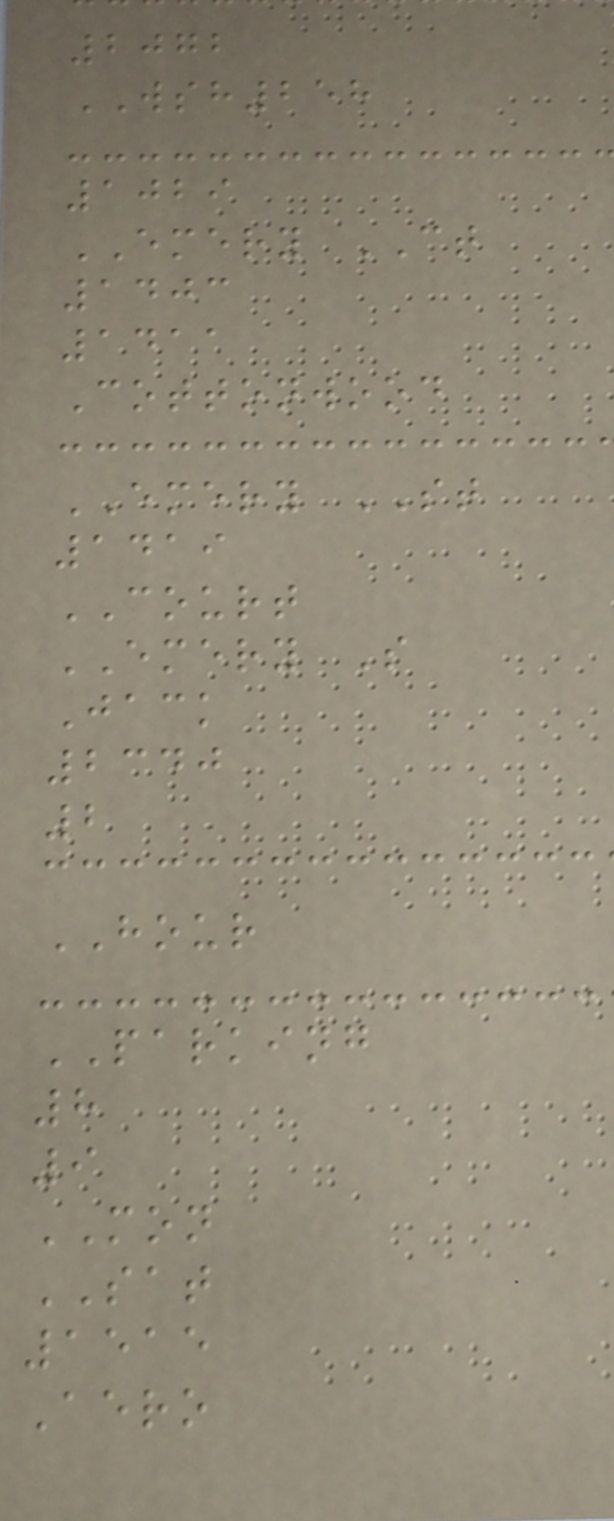2072
WSH258
1029
EMERY CT
1403
1411
Cottonwood
EMERY ST
1419
COURT
EMERY S
Jack
2340
2
HOUR
PARKING
8
9
MON
SAT
1515
Aero
